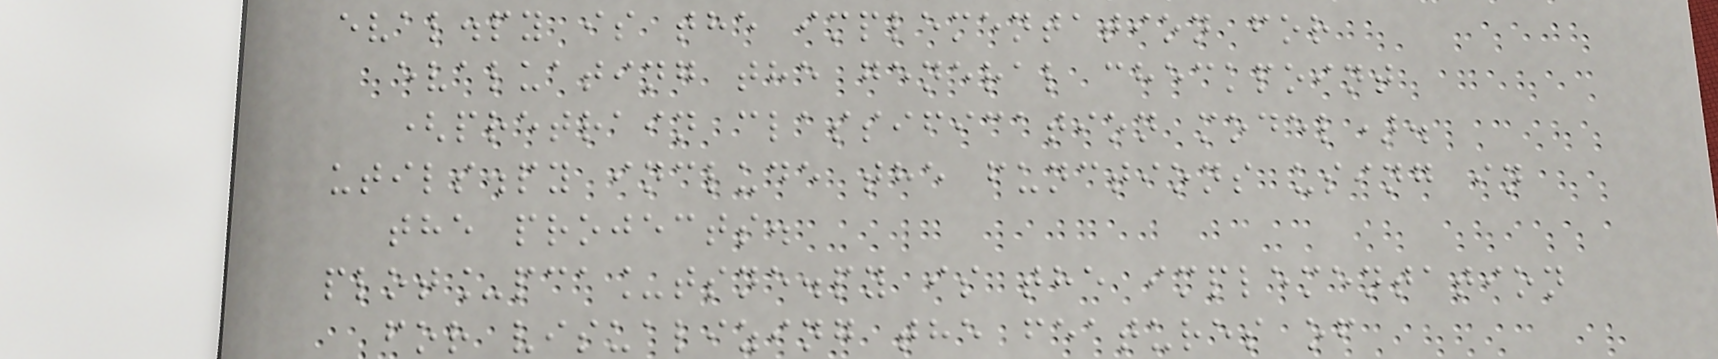eval.py is the implementation for
evaluating the general checkpoint
(pretrain classification model).
utils.py include the functions using in
the projects.
plot_pca_tsne.py is the implementation
for visualizing the features of
